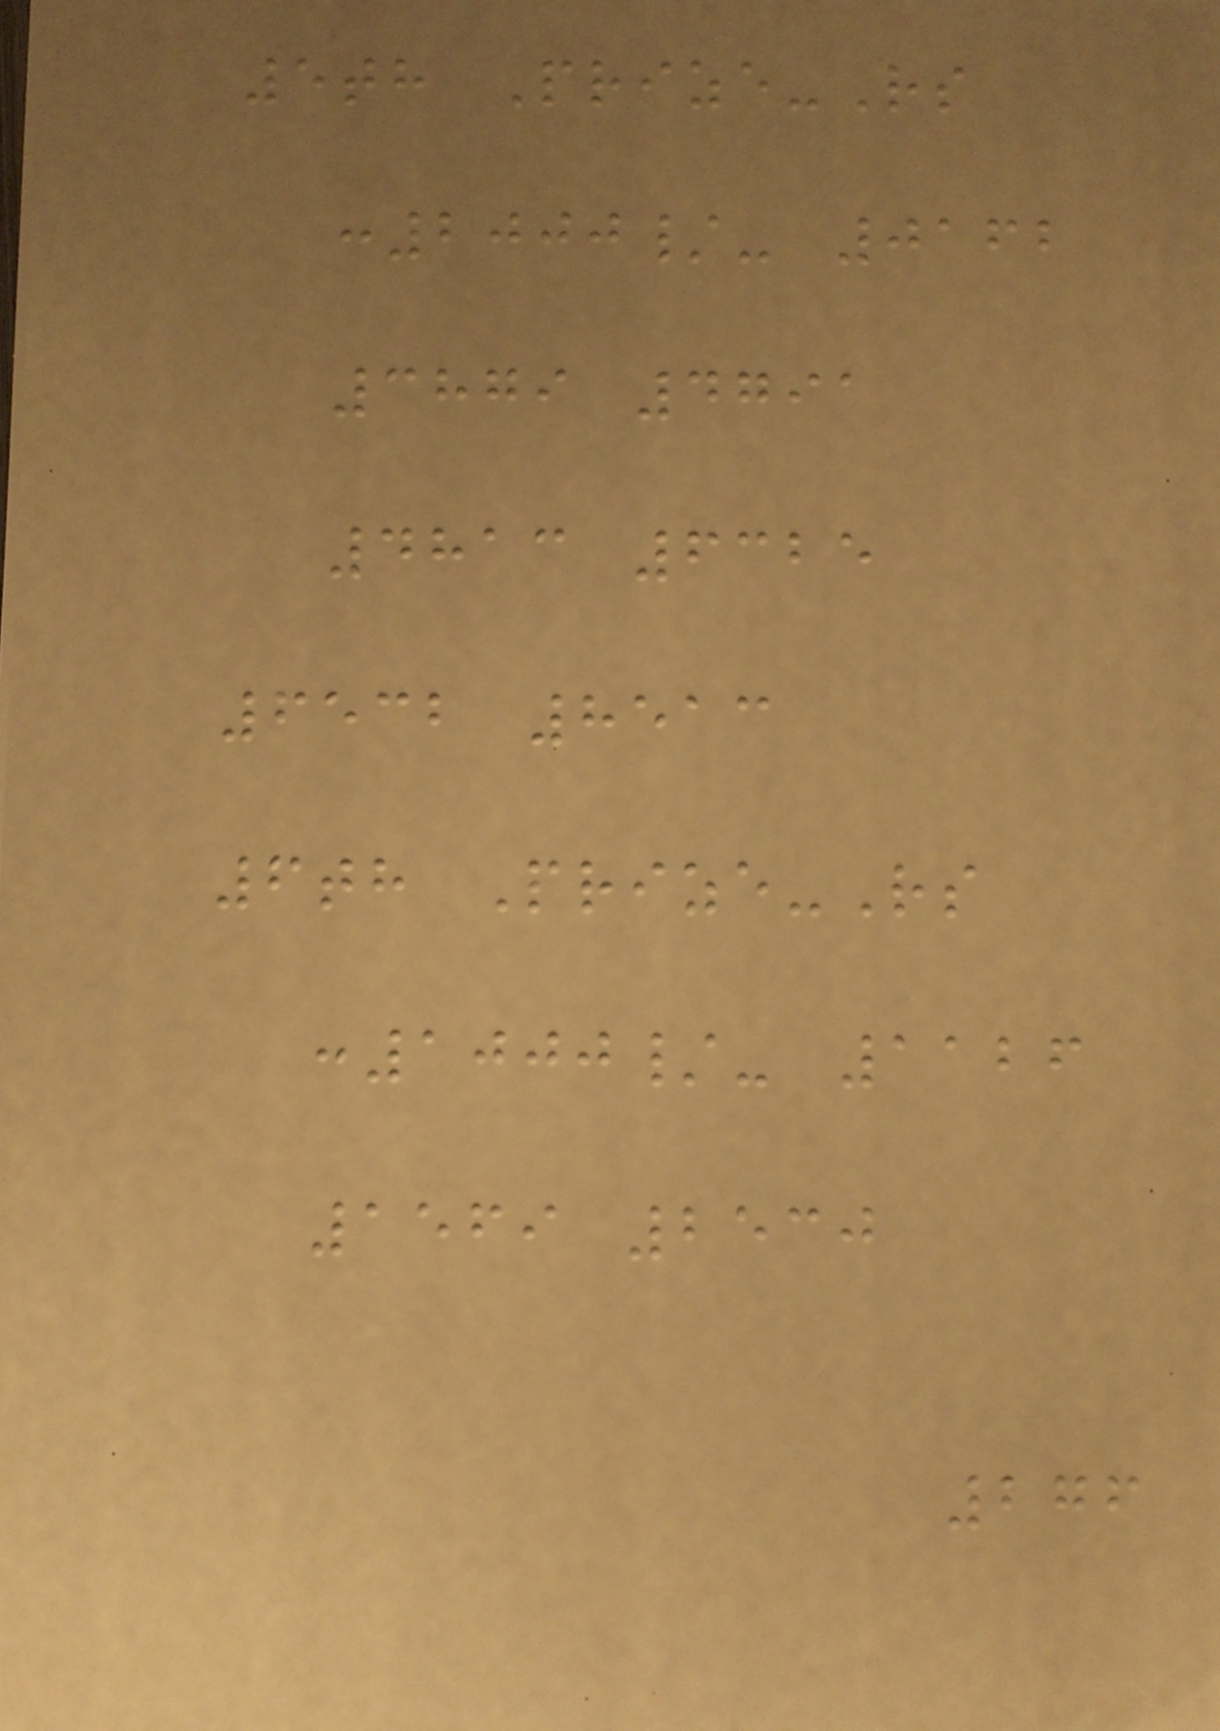5th Prize-Rs
:2000/- 0162
3879 4791
4813 6325
6532 8513
6th Prize-Rs
:1000/- 1126
1569 2530
276
